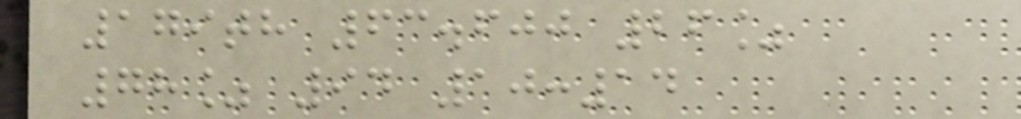179th 63.600 26%
78% 94 10:14
